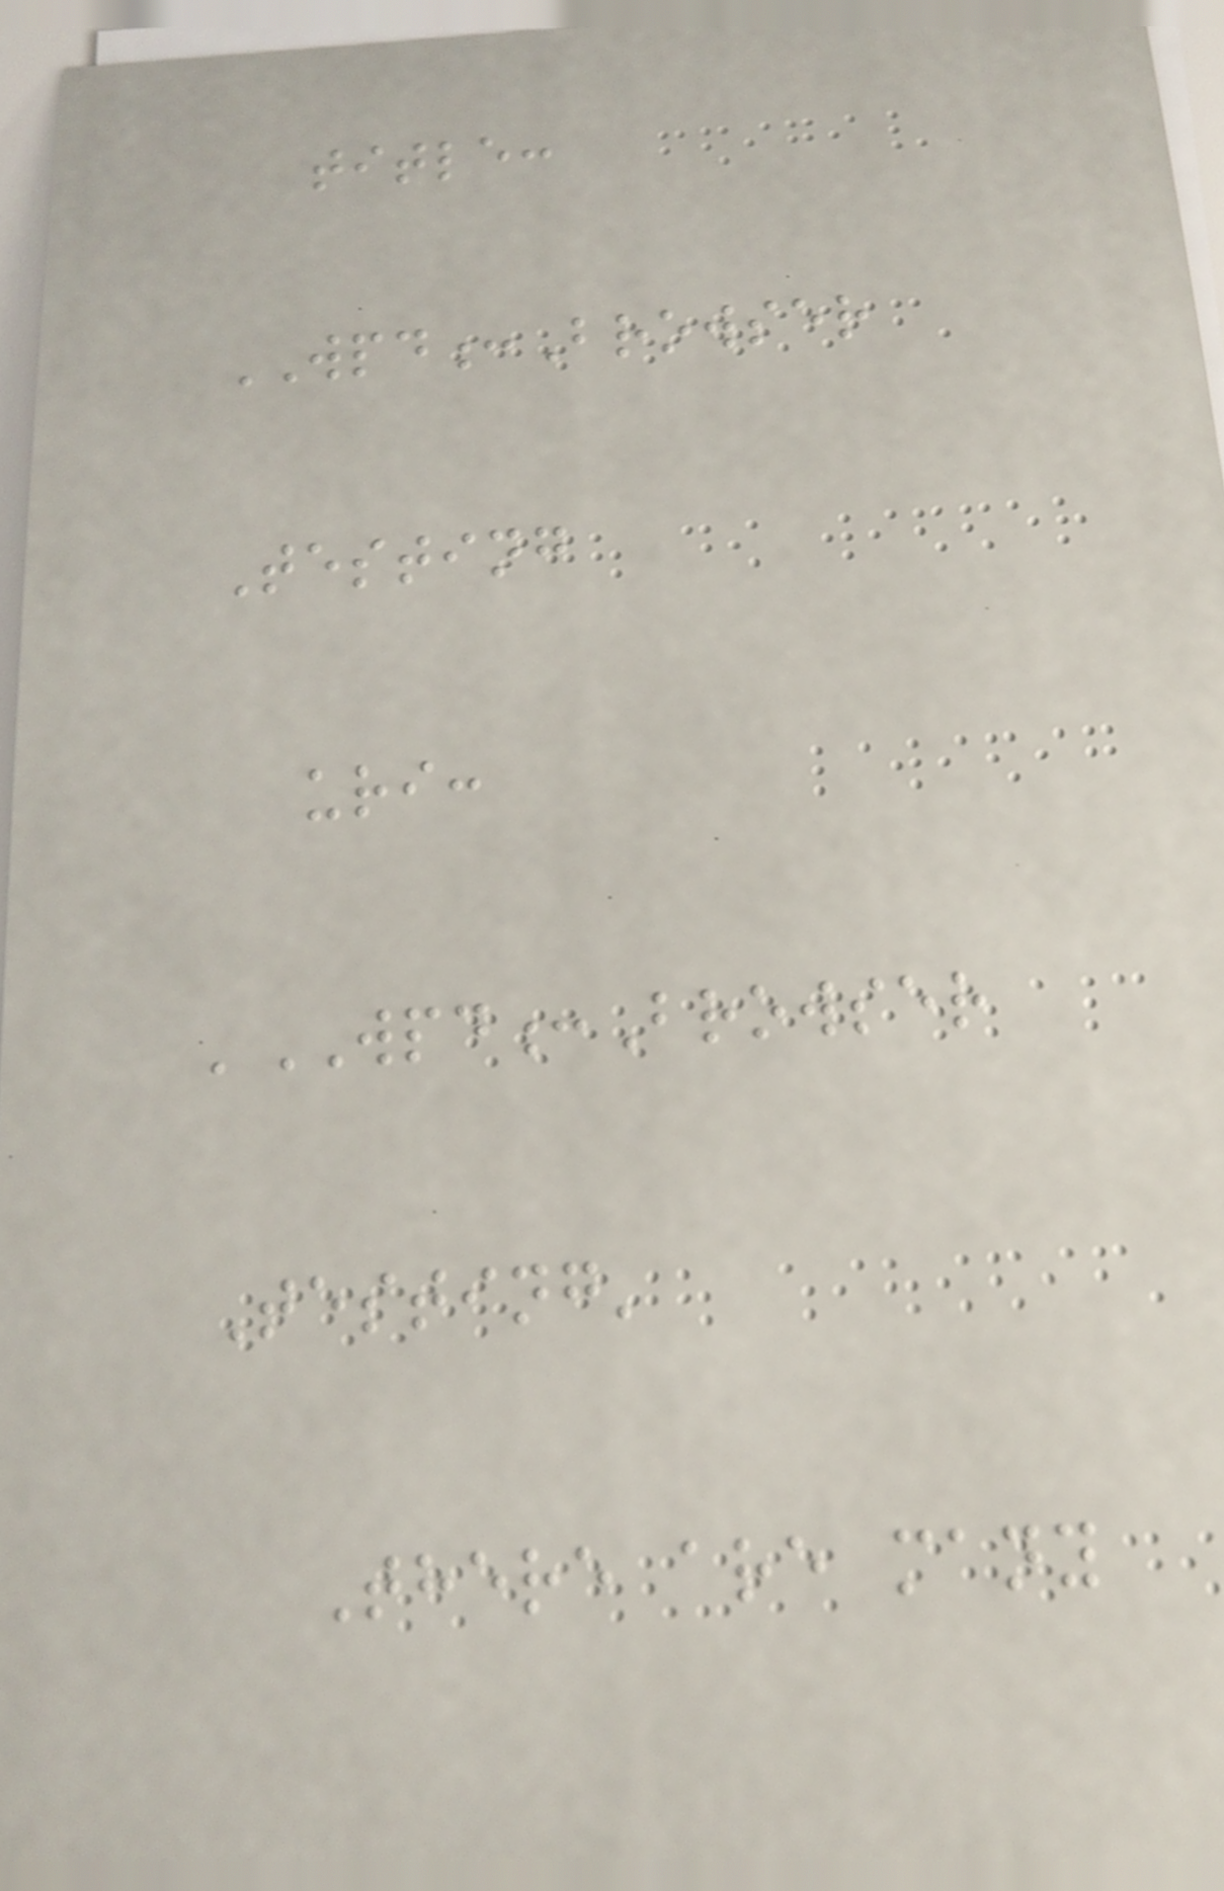title:
WPD:Browser
Testing
uri:
'WPD:Browser
Testing'
There are many
